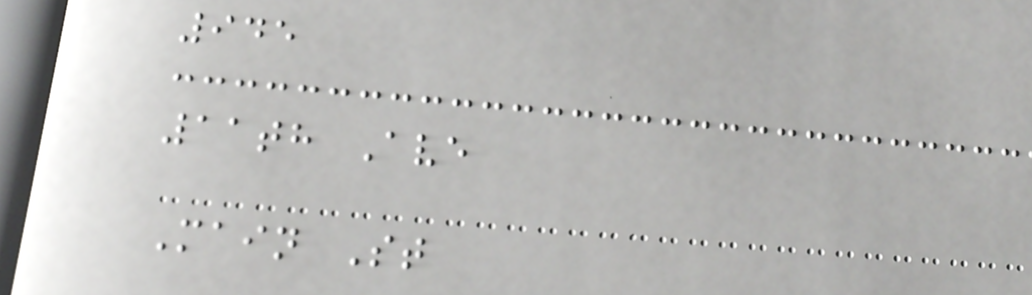945
11th Ave
Main St
